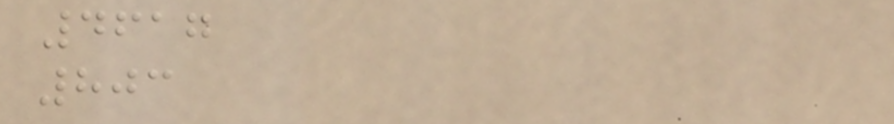4617
803
